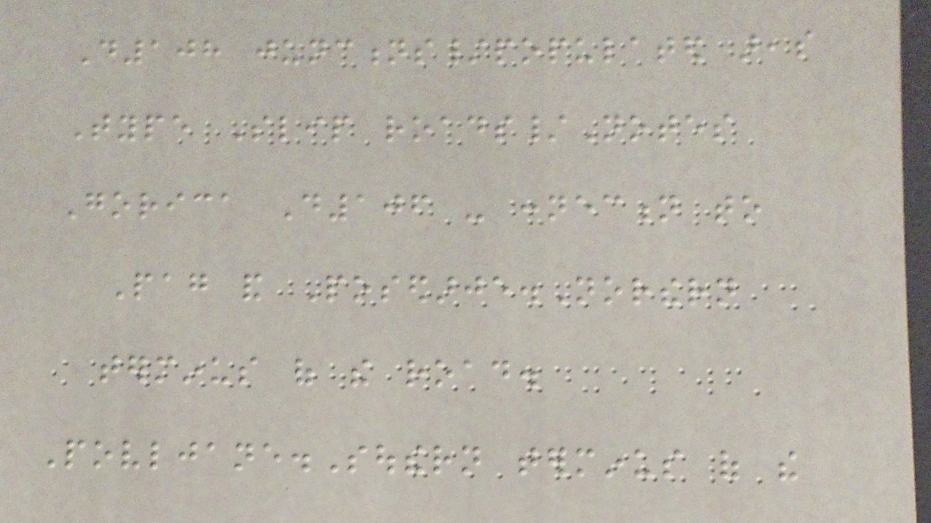D108 junctions/populated areas
Type Slip roads/Notes
Gorica D106 - connection to
Pag and Posedarje.Northern
terminus of the road.
Povljane.Southern terminus of the
